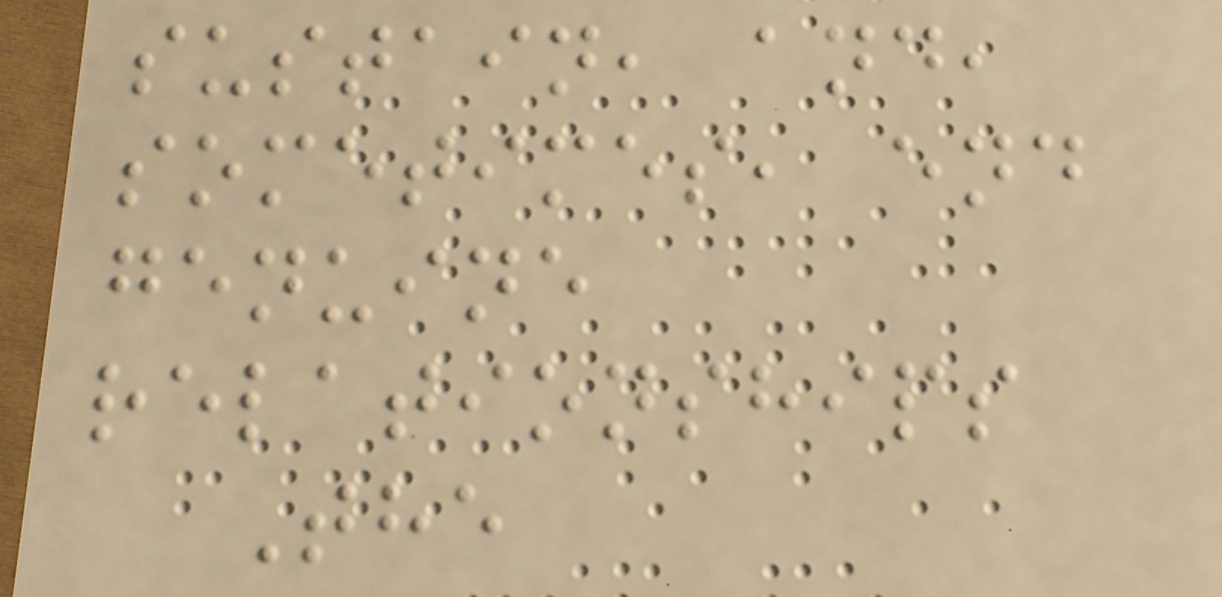sustain, and,
sometimes, end
genuine
relationships
The
